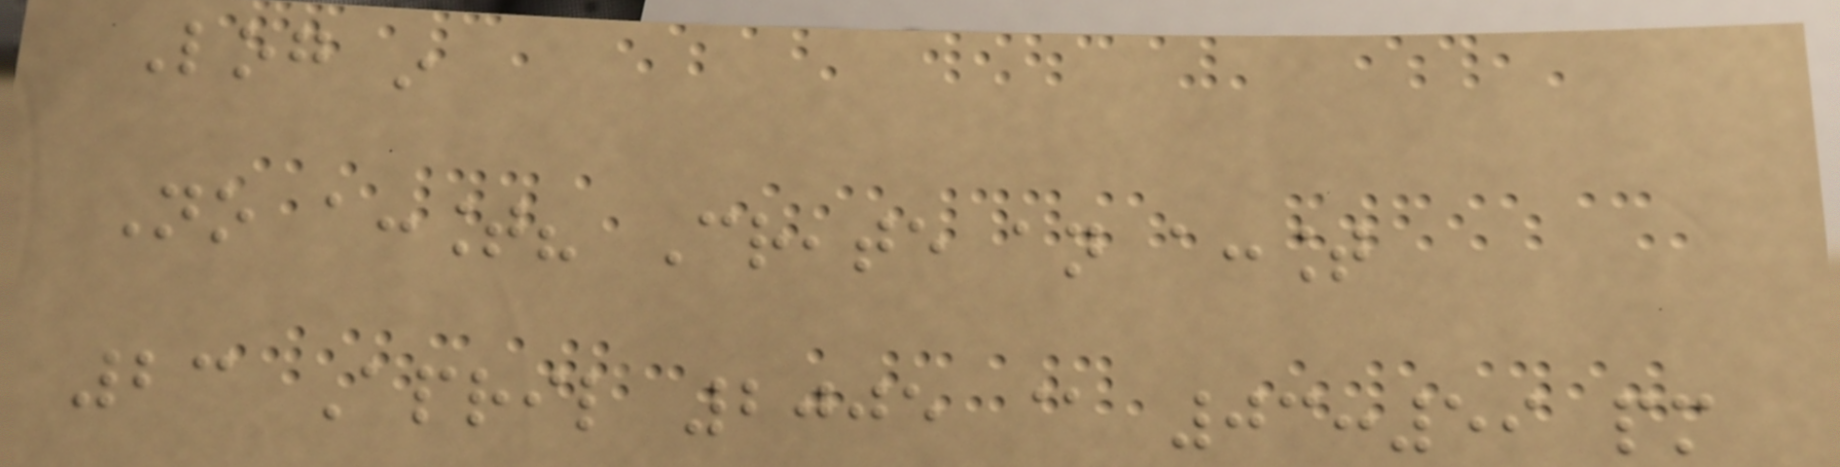Log in
No account? Create an account
23 April 2005 @ 03:59 pm
